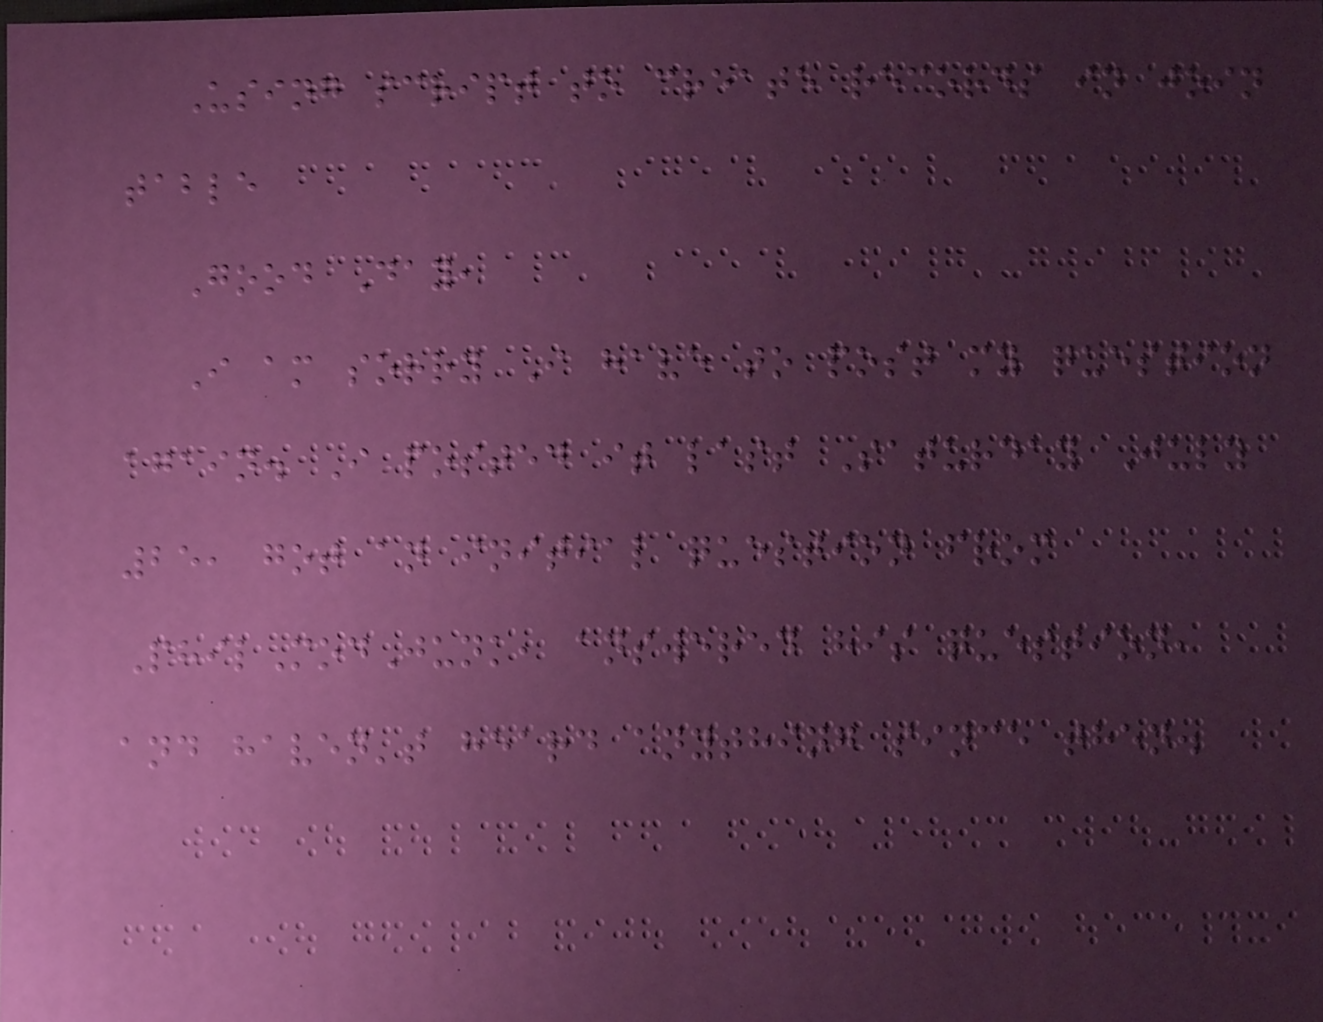Using script to create records in join
table
Good Day,
I am sorry I have to post my question
again. I posted it last Saturday July
25, got an initial question from
PhilModJunk, answered his question,
and haven't heard anything since then.
